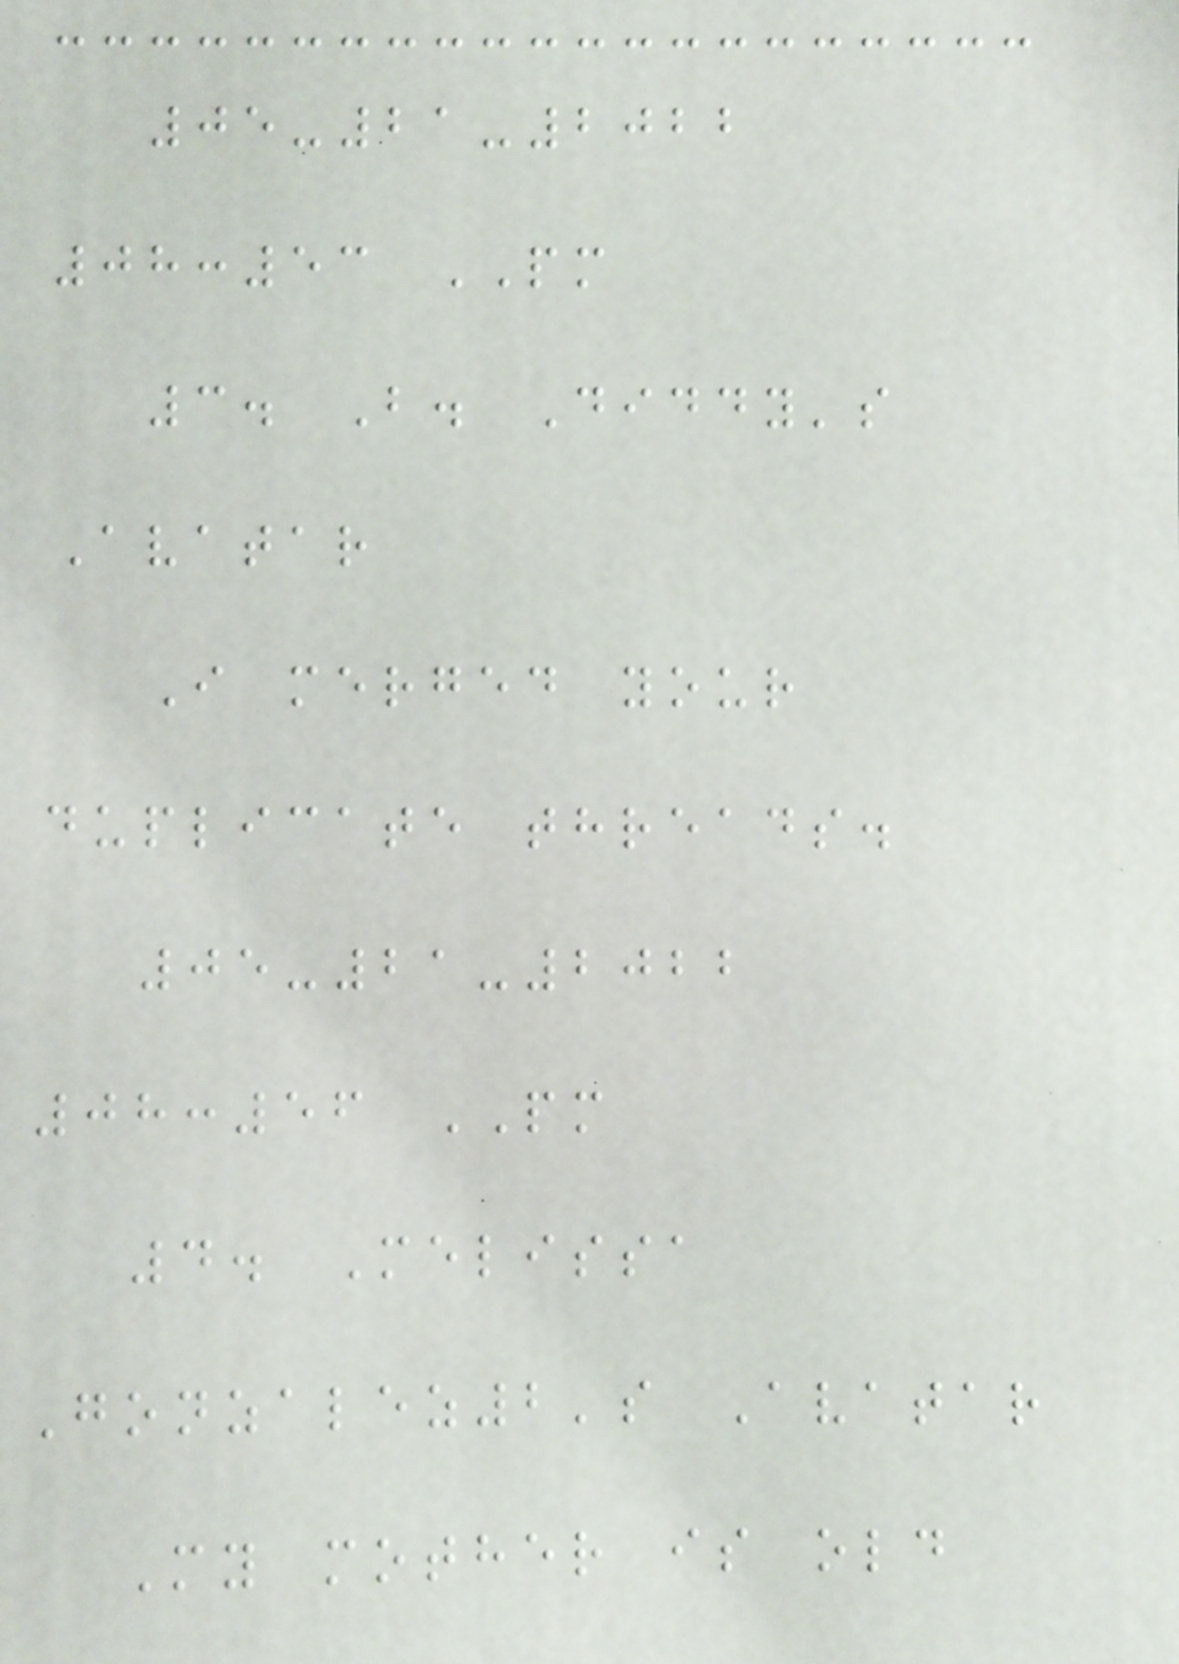05-21-2022
08:53 PM
3. B. Diddy's
Avatar
I merged your
duplicate threads.
05-21-2022
08:56 PM
4. Melissa
Gonzalez2's Avatar
My mother is old
